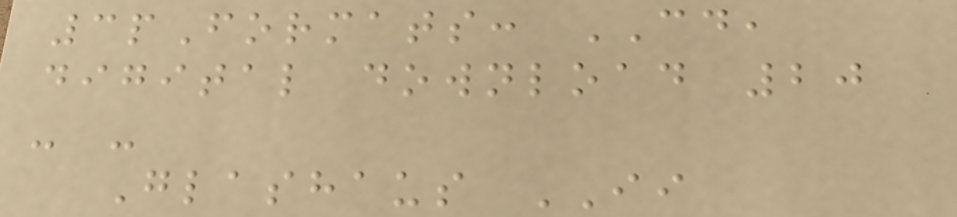3pFormats: CD,
digital download 20
- -
Glashaus II
